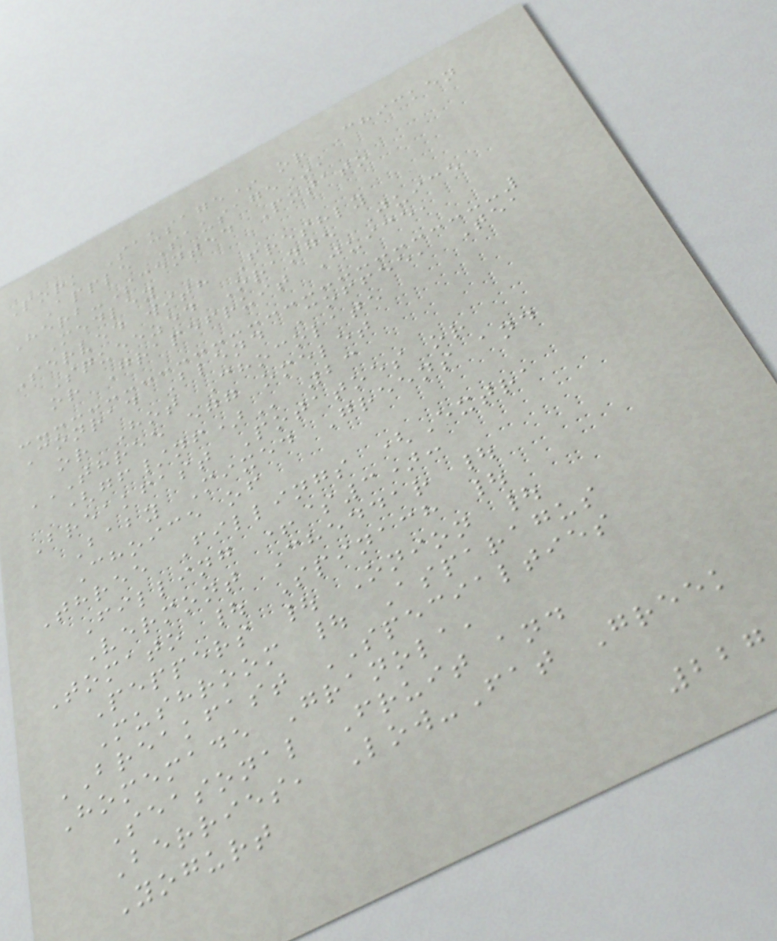Pork Sausage* or Chicken
Apple Sausage*,
Herb-Scented Potato
Medley
Served with Freshly
Squeezed Orange Juice
or Grapefruit Juice,
Conrad Blend Coffee, Tea
or Hot Chocolate
THREE EGG OMELET
(GF/NF) 23
Breakfast Potatoes or
Baby Mixed Greens and
Choice of
Three Fillings (Extra
Filling +$3):
Vermont Cheddar |
Tomato | Spinach |
Peppers | Onion |
Mushroom | Asparagus
BREAKFAST SPECIALTIES
Homemade Granola,
Seasonal Fruit and
Berries, Low-Fat Greek
Yogurt
227
